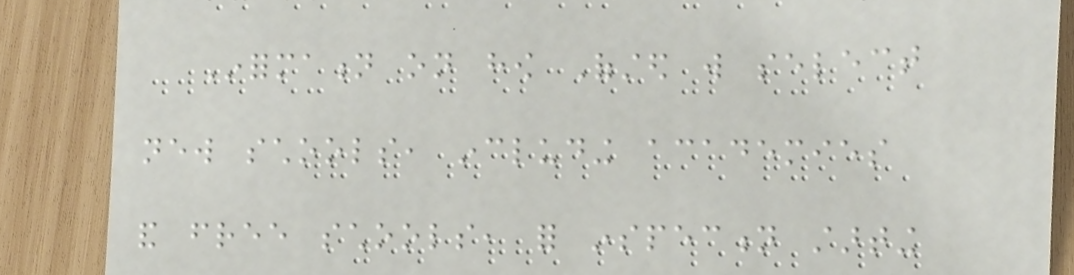Information on how Ofsted will select
new schools, including academies
and free schools, for inspection starting
